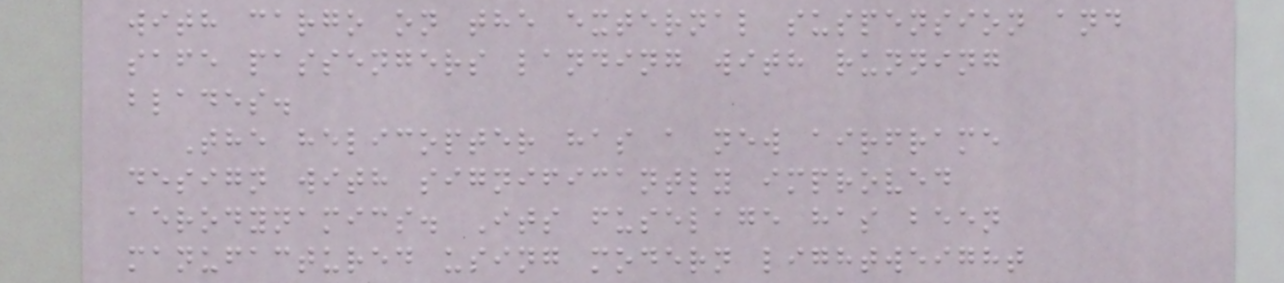with cargo on the external suspension and
safe passengers landing with running
blades.
The helicopter has a new airframe
design with significantly improved
aerodynamics. Its fuselage has been
manufactured using modern lightweight
